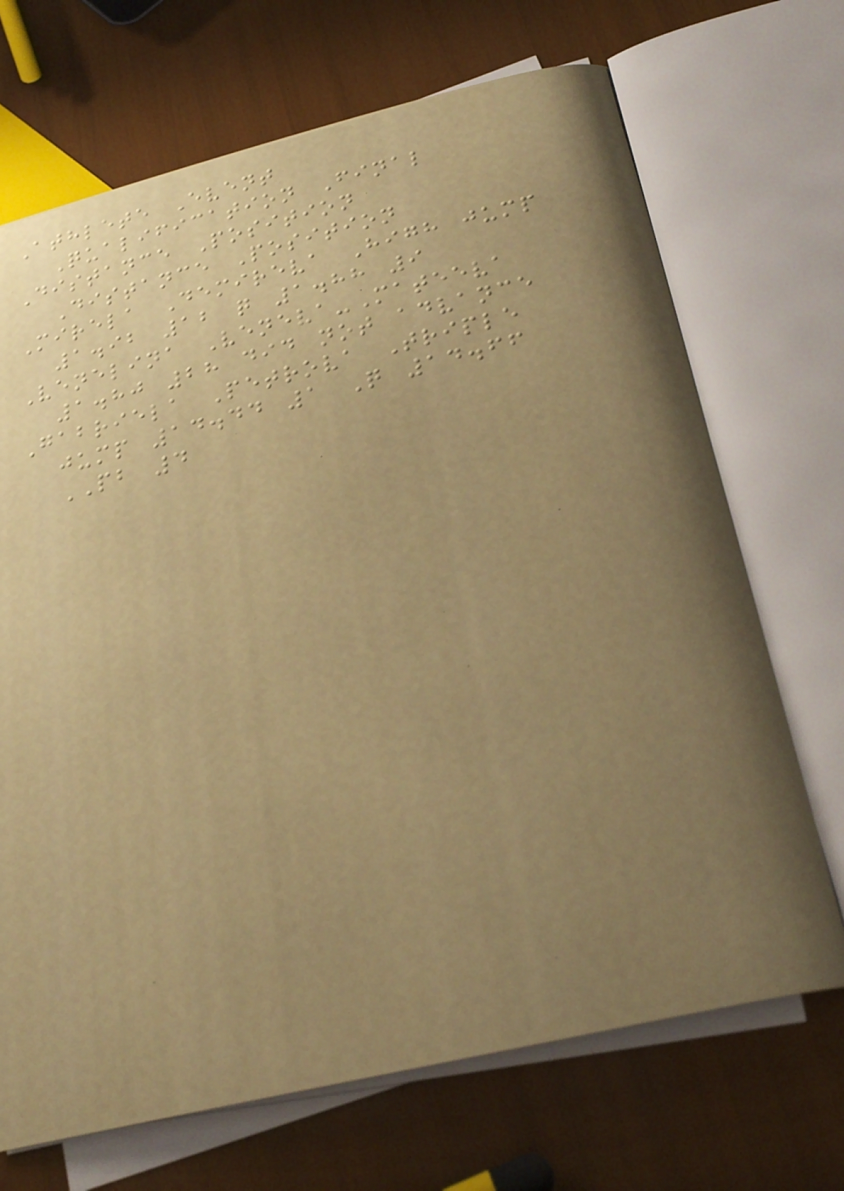Athlete Event
Qualification Final
Distance Position
Distance Position
Mirela Demireva High jump
1.92 12 q 1.88 9
Venelina Veneva-Mateeva
1.80 28 did not advance
Gabriela Petrova Triple
jump 14.44 1 Q 14.66
PB 4
